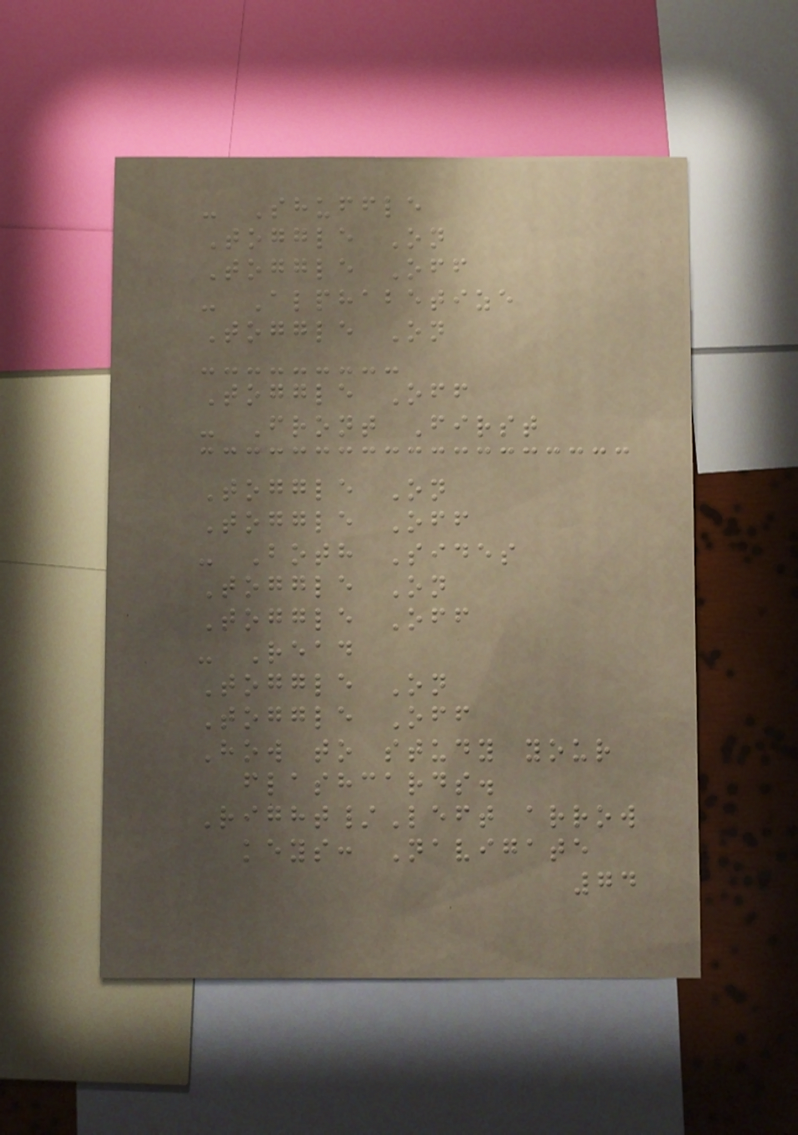- Shuffle
Toggle On
Toggle Off
- Alphabetize
Toggle On
Toggle Off
- Front First
Toggle On
Toggle Off
- Both Sides
Toggle On
Toggle Off
- Read
Toggle On
Toggle Off
How to study your
flashcards.
Right/Left arrow
keys: Navigate
74
